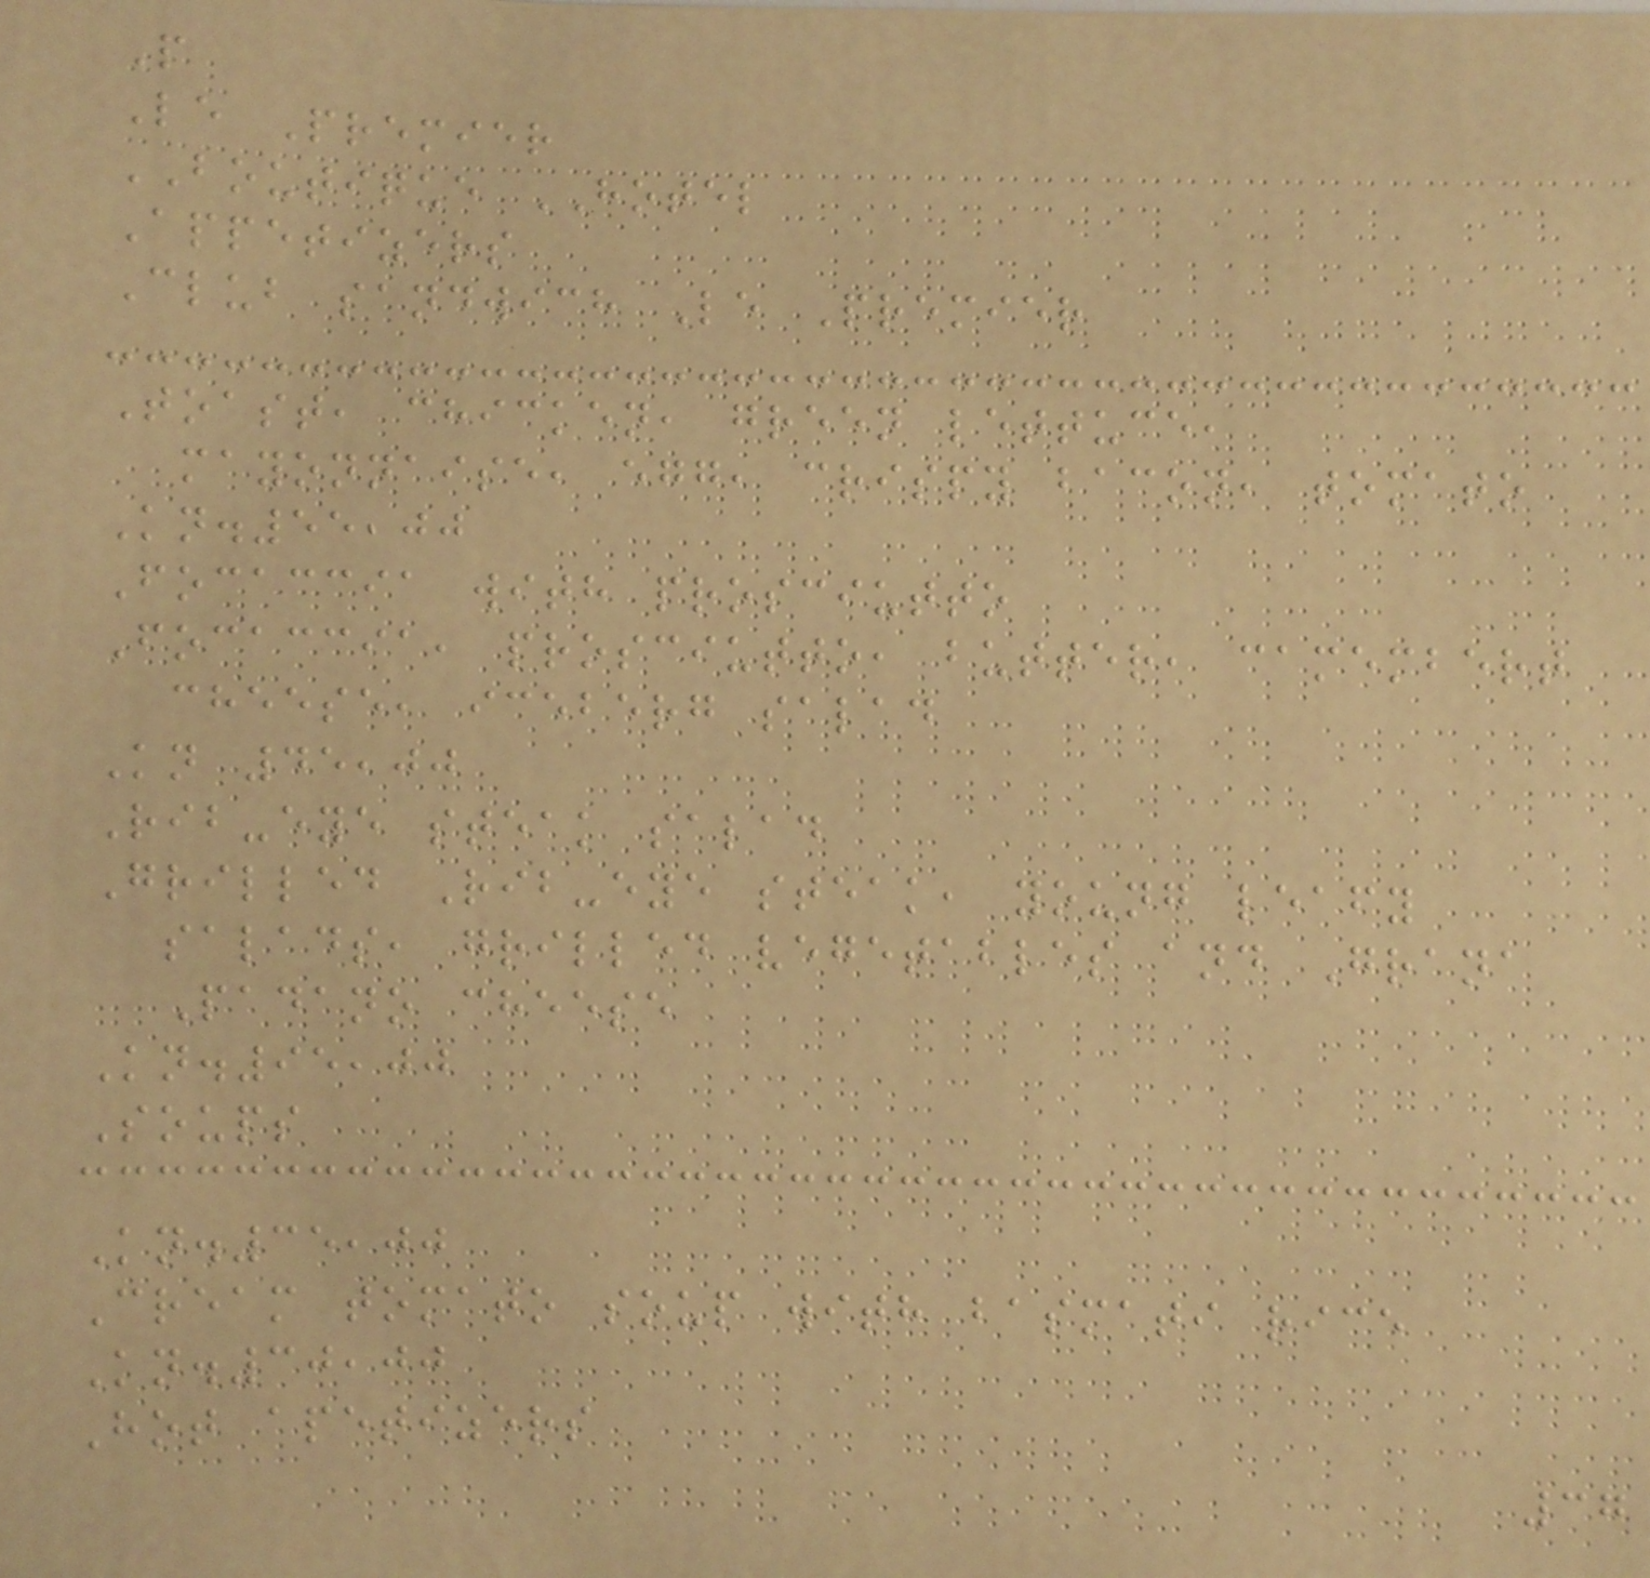P
Le Premier
BOUTIQUE HOTEL
Appetizers
Club sandwich Le Premier
Toast, chicken, green lettuce,
mayonnaise, egg, crispy bacon, tomato
Kn.55,00
Focaccia with prosciutto
Focaccia, prosciutto, butter, camembert
cheese, iceberg salad
Kn 45,00
Rib-eye steak salad
Grilled Rib-eye steak, young leafy
salads, grilled vegetables and Grana
Padano cheese
Kn.95,00
Soups
Kn.35,00
Cream tomato soup with basmati rice
Kn.30,00
Hot apetizers
37
